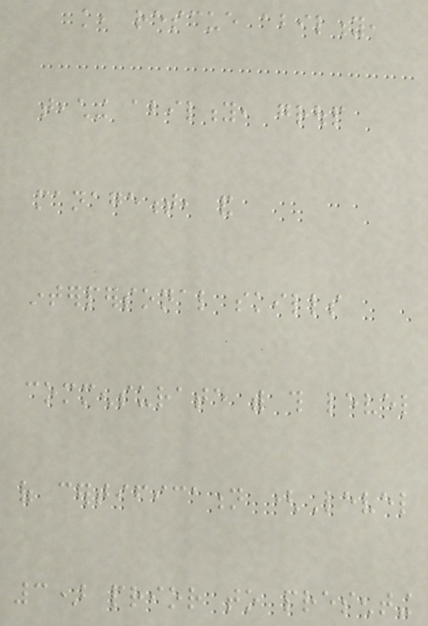knowledge, rescue ability,
teaching ability, group
management, and
interpersonal skills
commensurate with this level
of certification (Level
3) prior to presenting
